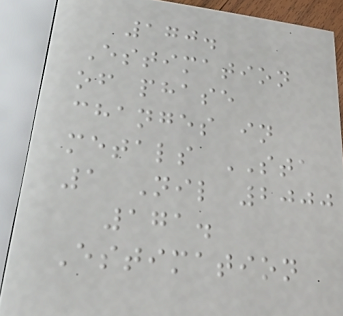170.
Estimation
of phase
changes in
metals STA
1 Nil 2000
171.
Estimation
